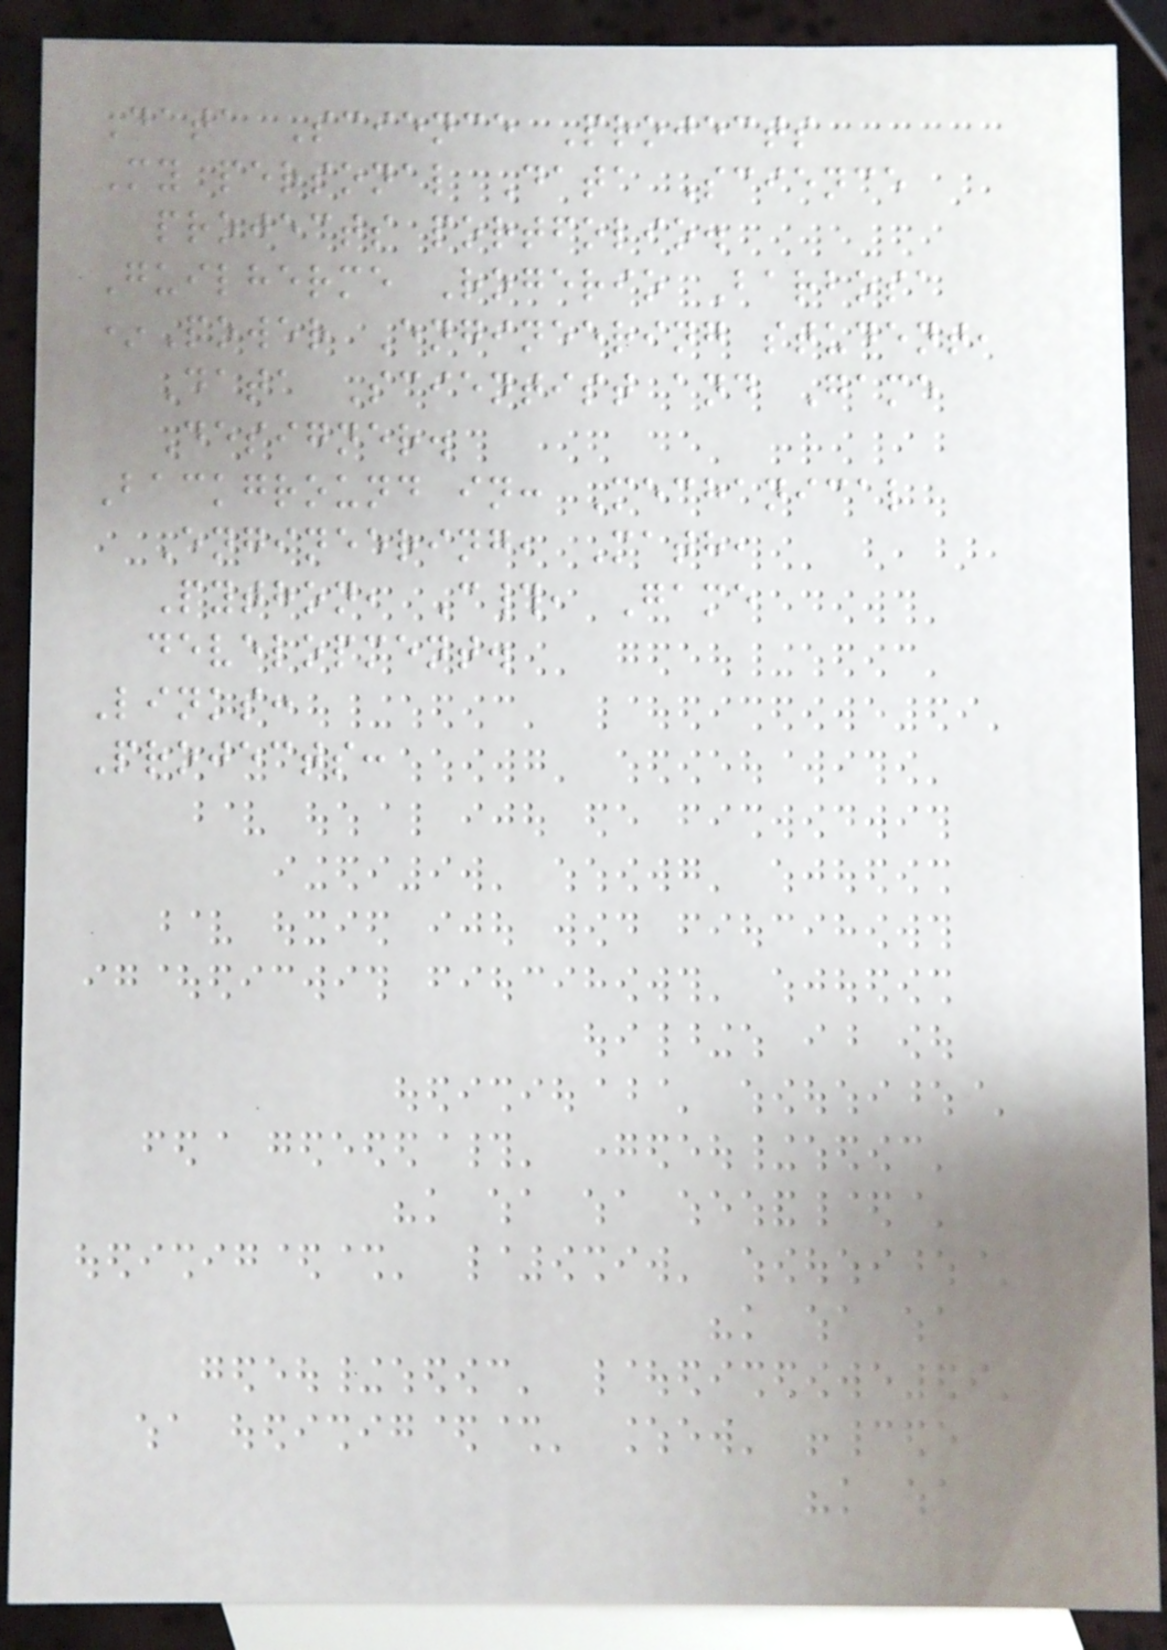Data Science Projects
My personal Data Science
projects portfolio.
Guilherme Rogerio Barbosa
*Power Engineering student,
Data Scientist and Game
Designer.
Background in: Mechanical
Engineering, Math,
Python, C#, Game
development.
Links:
Projects:
